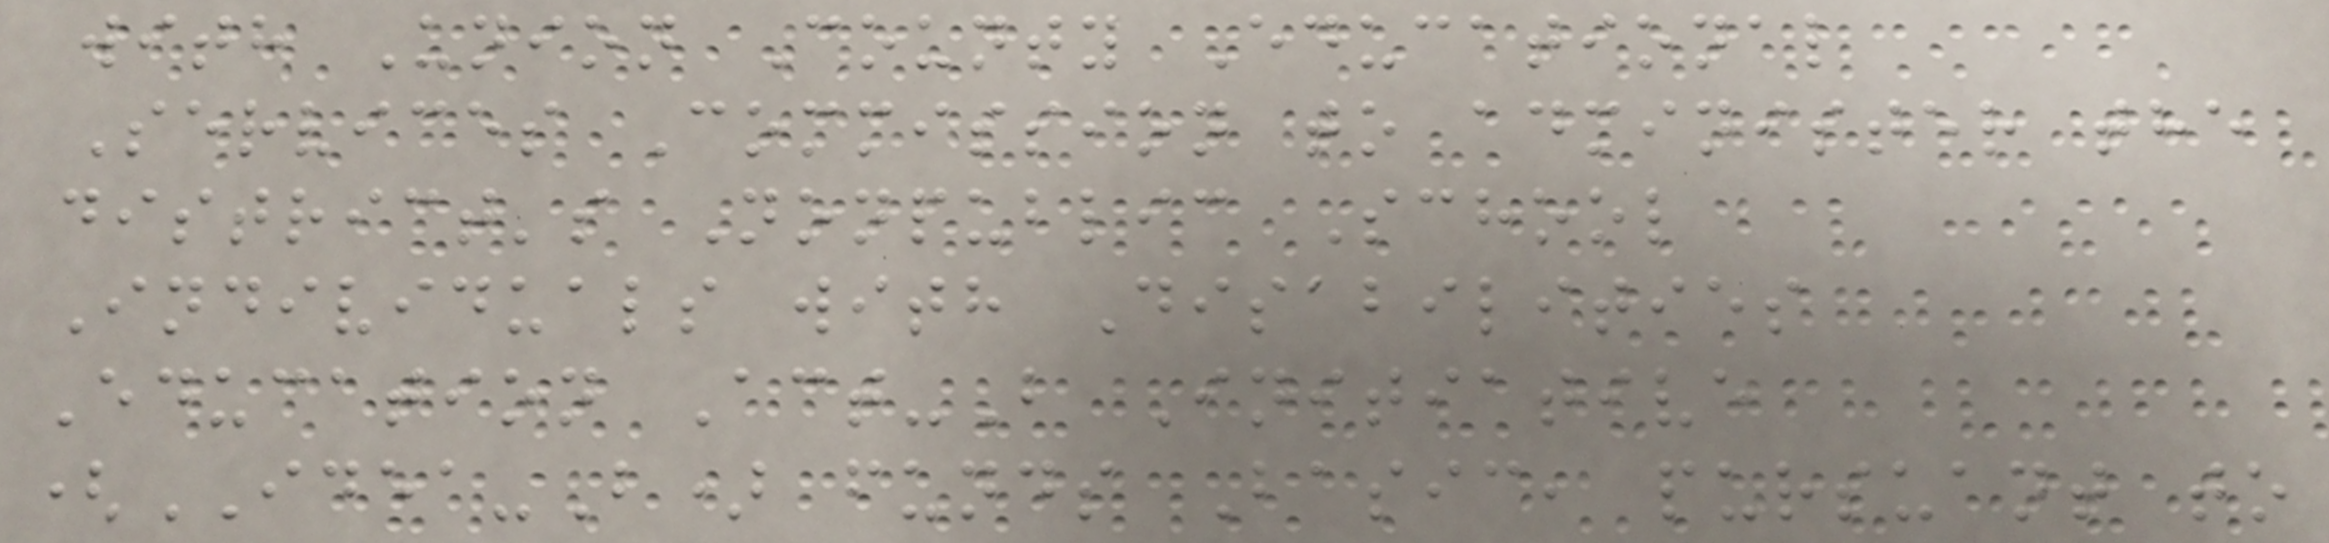with Union County Educational
Services Commission to administer the
district's Nonpublic School
Individuals with Disabilities
Education Act-B Initiative
(IDEA-B) funds Basic, pursuant to
